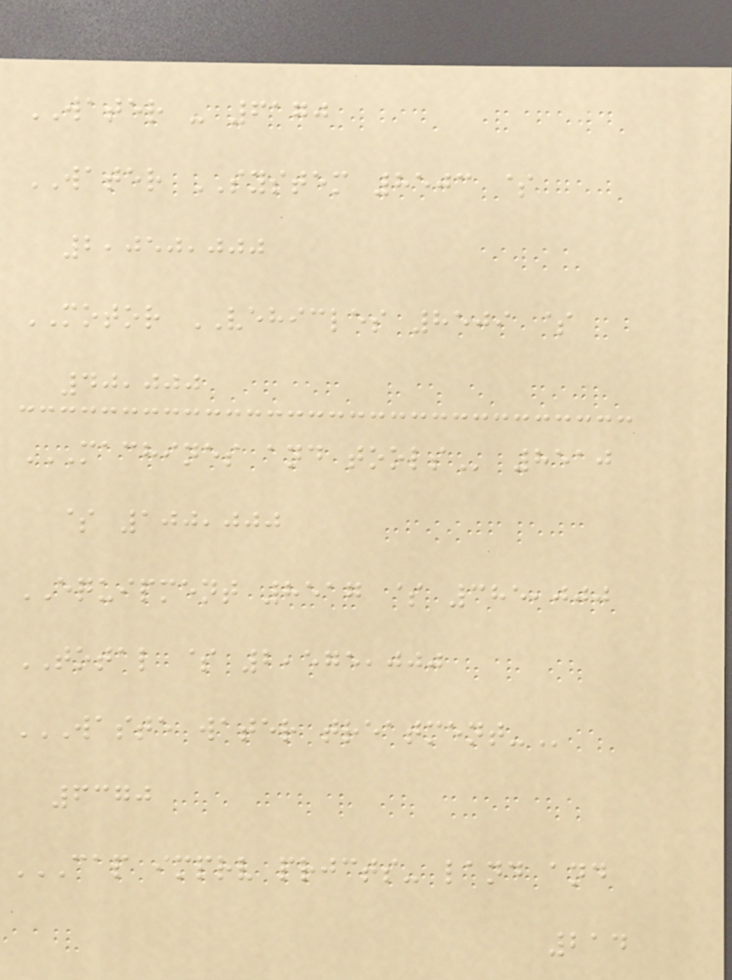WATER - 6170
WATER SYSTEM 8503 $
2,050,000
MOTOR VEHICLES 8509 $
40,000
MACHINES AND TOOLS 8510
$ 100,000
EQUIPMENT 8517 $ 385,000
TOTAL $ 2,575,000
WASTE WATER TREATMENT-
6370
CAP IMPRV PRJCTS- LAND AND
214
